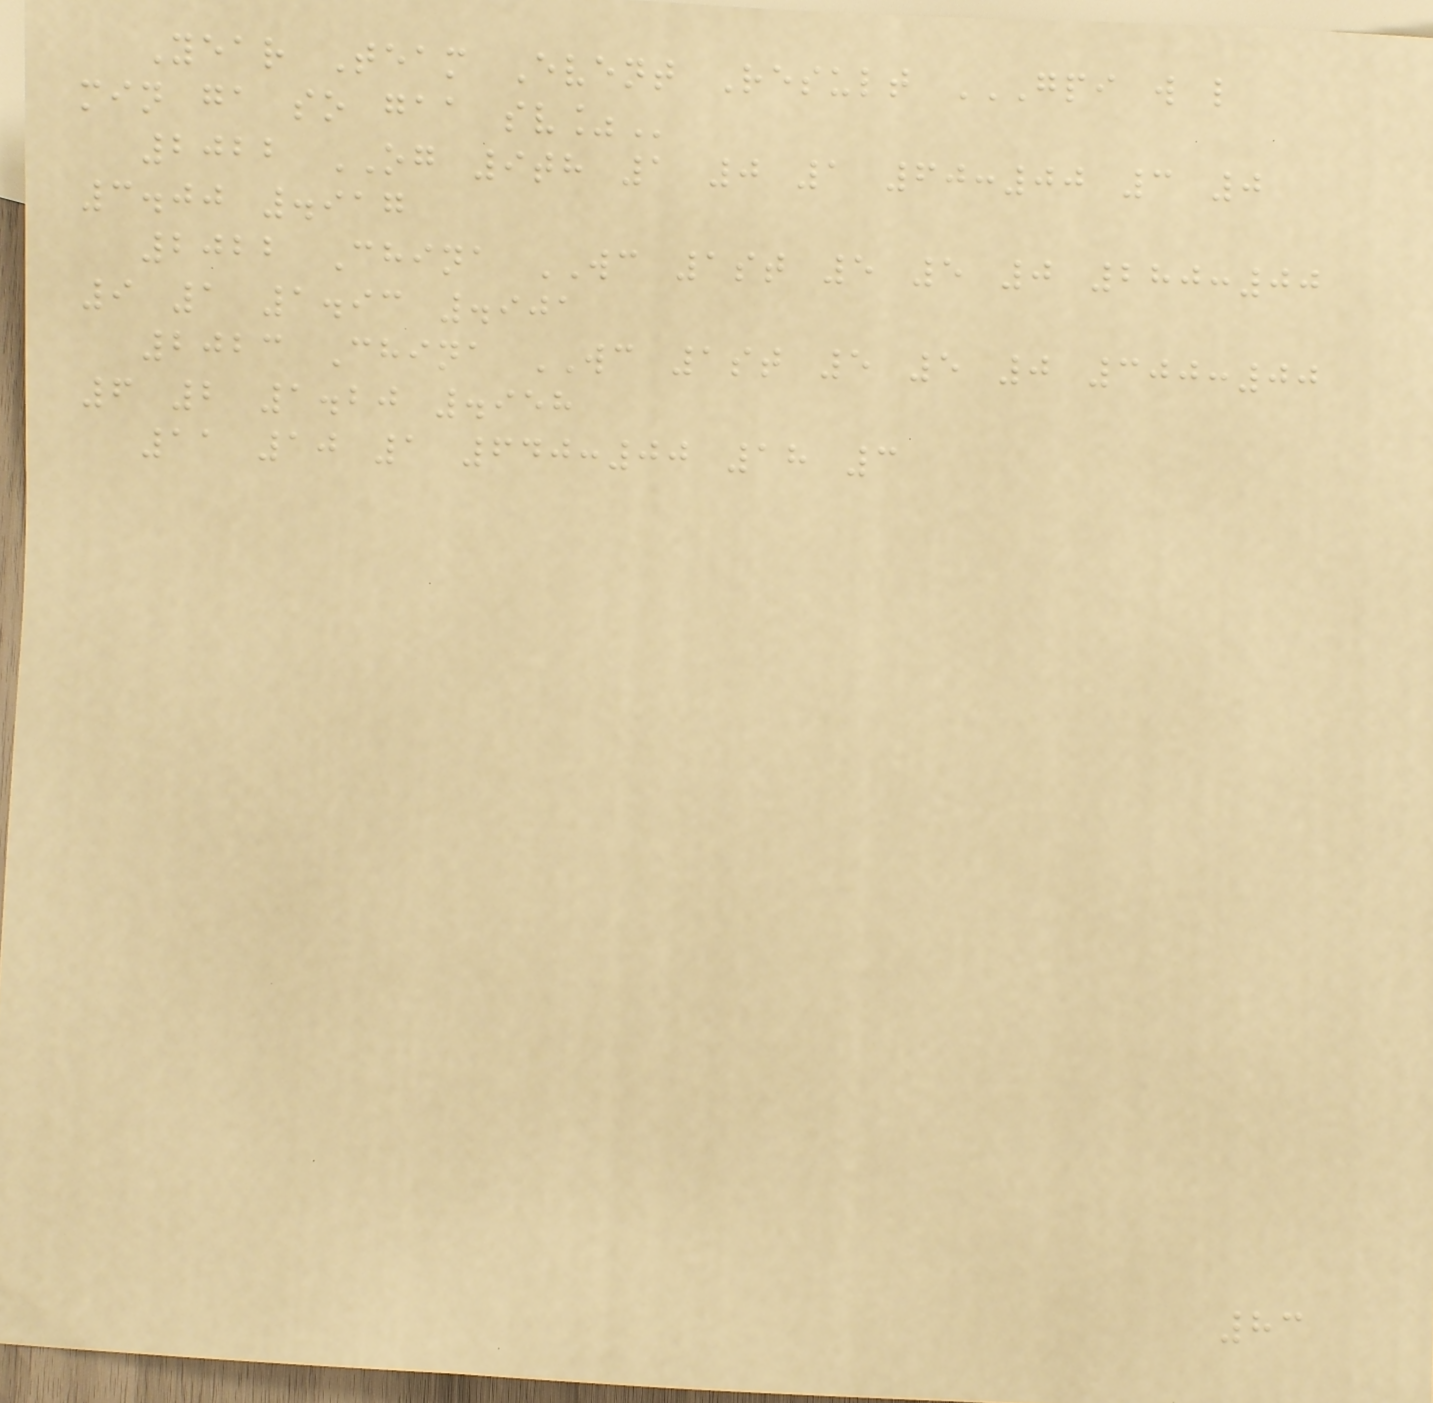Year Team Event Result GPI W L
MIN GA SO GAA SV%
2022 OG 9th 1 0 1 60:00 3 0
3.00 .917
2022 China WC 1st 5 5 0 280:00
9 1 1.93 .901
2023 China WC 1st 5 5 0 300:00
6 2 1.20 .958
11 10 1 640:00 18 3
83
